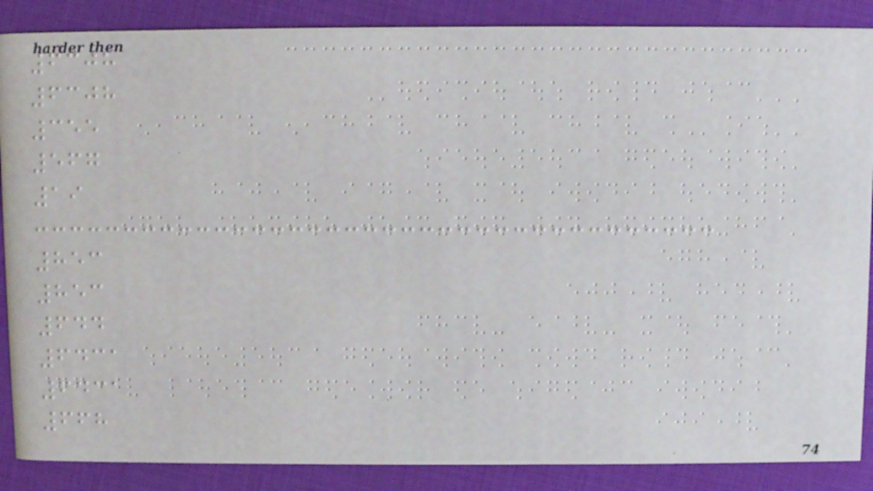6308
6308
355
567
19
853
853
644
6431
6431
668
